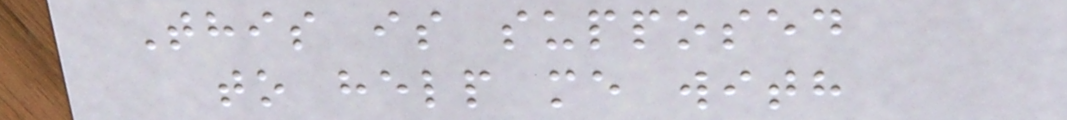This is supposed
to help me with
